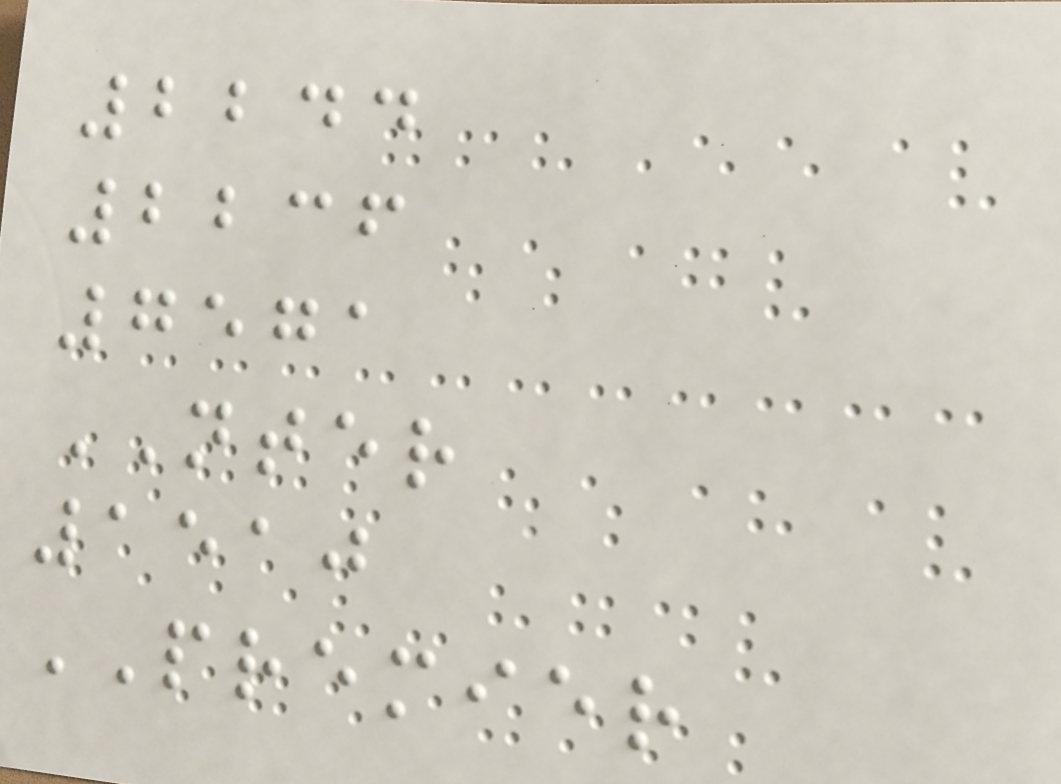2244
2236
7571
NTER
1510
PREMIER
